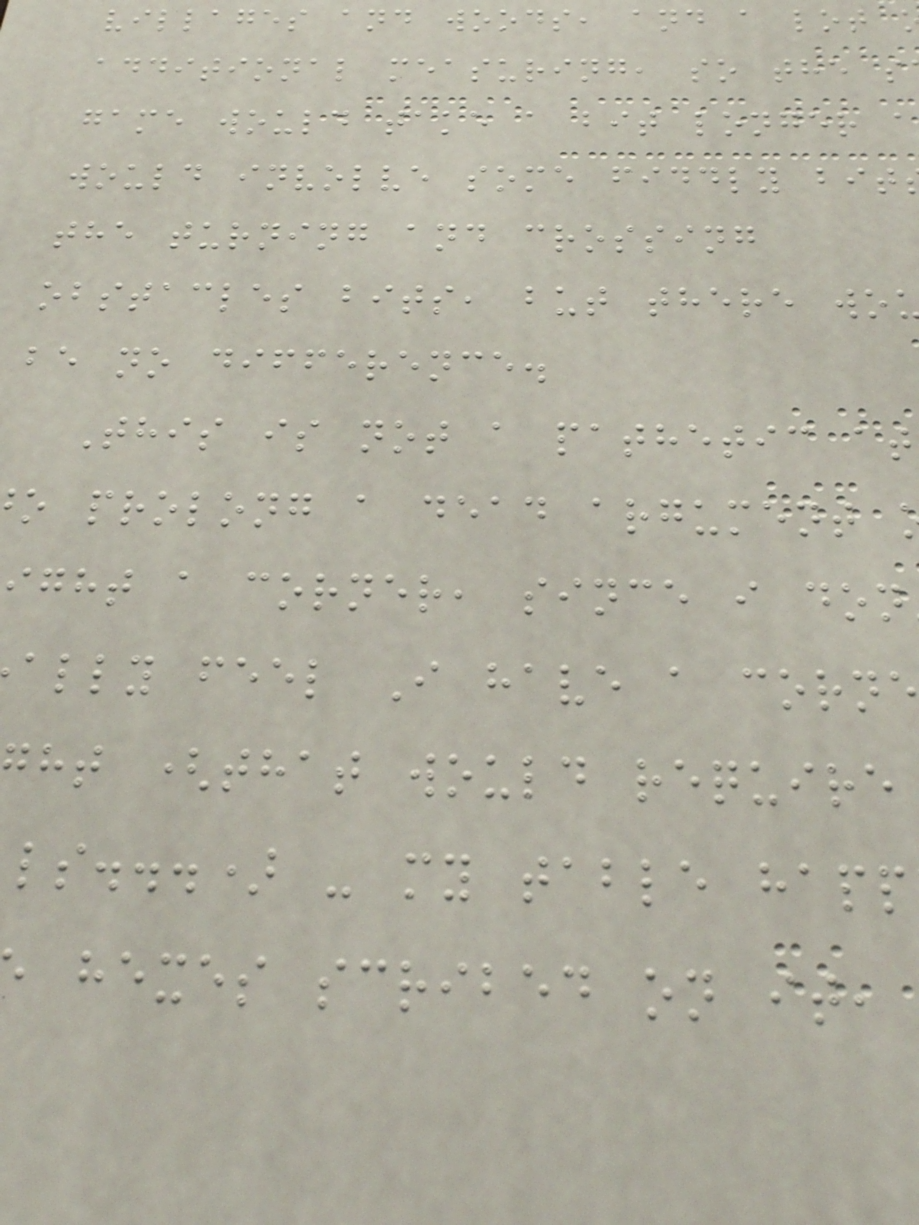villages and woods, and a lot
additional measuring, so the s
game would take a bit longer a
would involve some fiddly bit
the turning and crossing
obstacles bits, but there wo
be no difference.
This is not a pathetic at
o prolong a dead argument
ight a corner, since i don
ally feel I have a corn
ht (that would require
ls...) - my table happ
hexes scribed on it,
